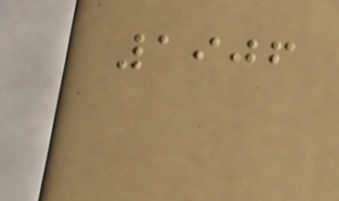1906
